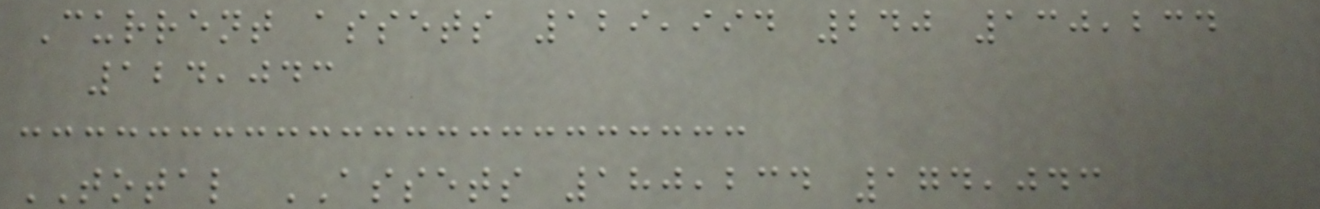Current assets 129,994 240 130,234
124,043
TOTAL ASSETS 180,234 174,043
